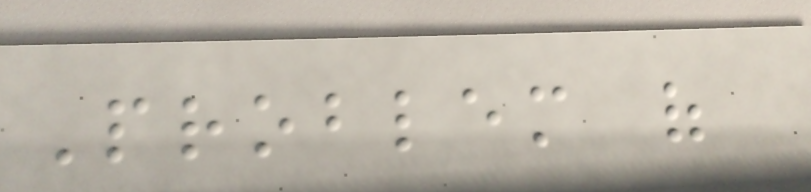Problem of
